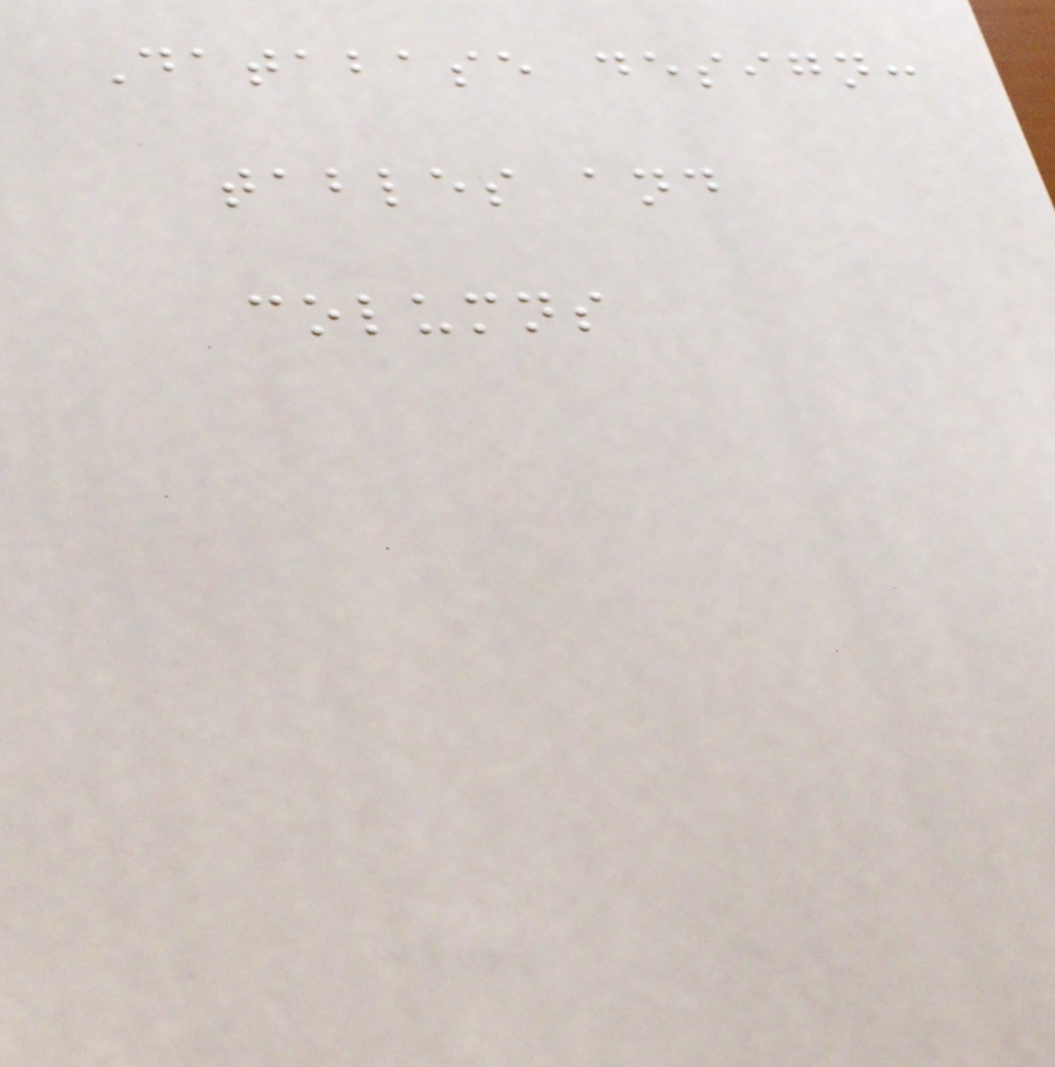Database design:
tables and
columns
